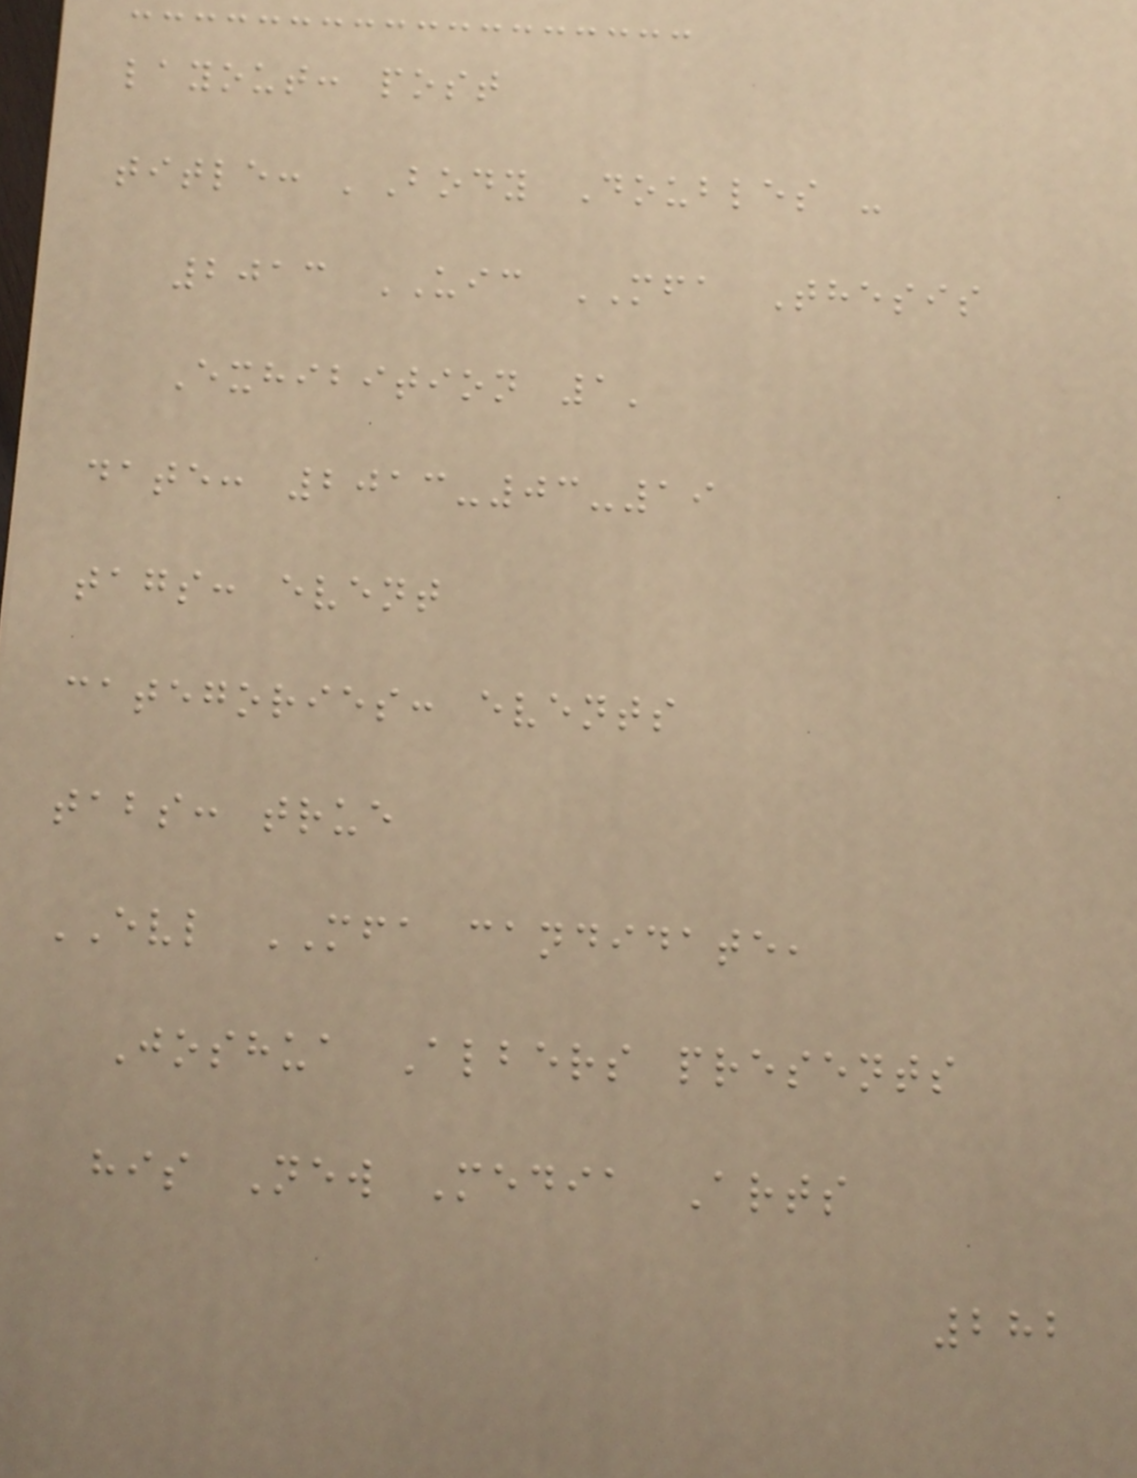layout: post
title: 'Body Doubles -
2013 UIC MFA Thesis
Exhibition 1'
date: 2013-03-19
tags: event
categories: events
tabs: true
EVL MFA candidate,
Joshua Albers presents
his New Media Arts
282
